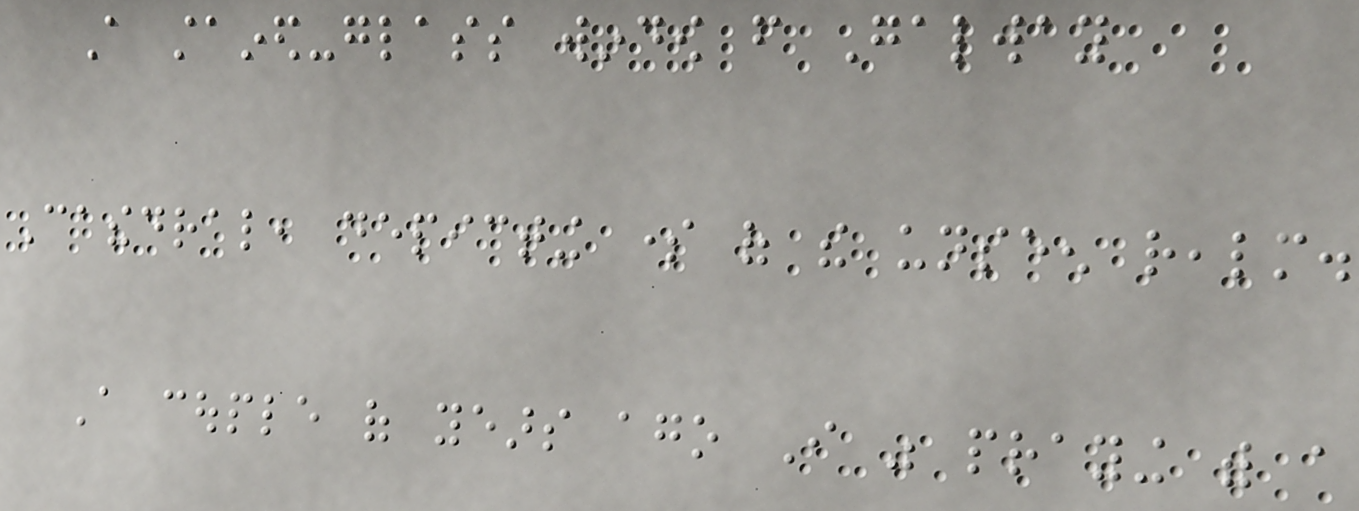A stained-glass window from Galway
Cathedral, depicting some of the unseen realm.
A couple of years ago I was praying with a
